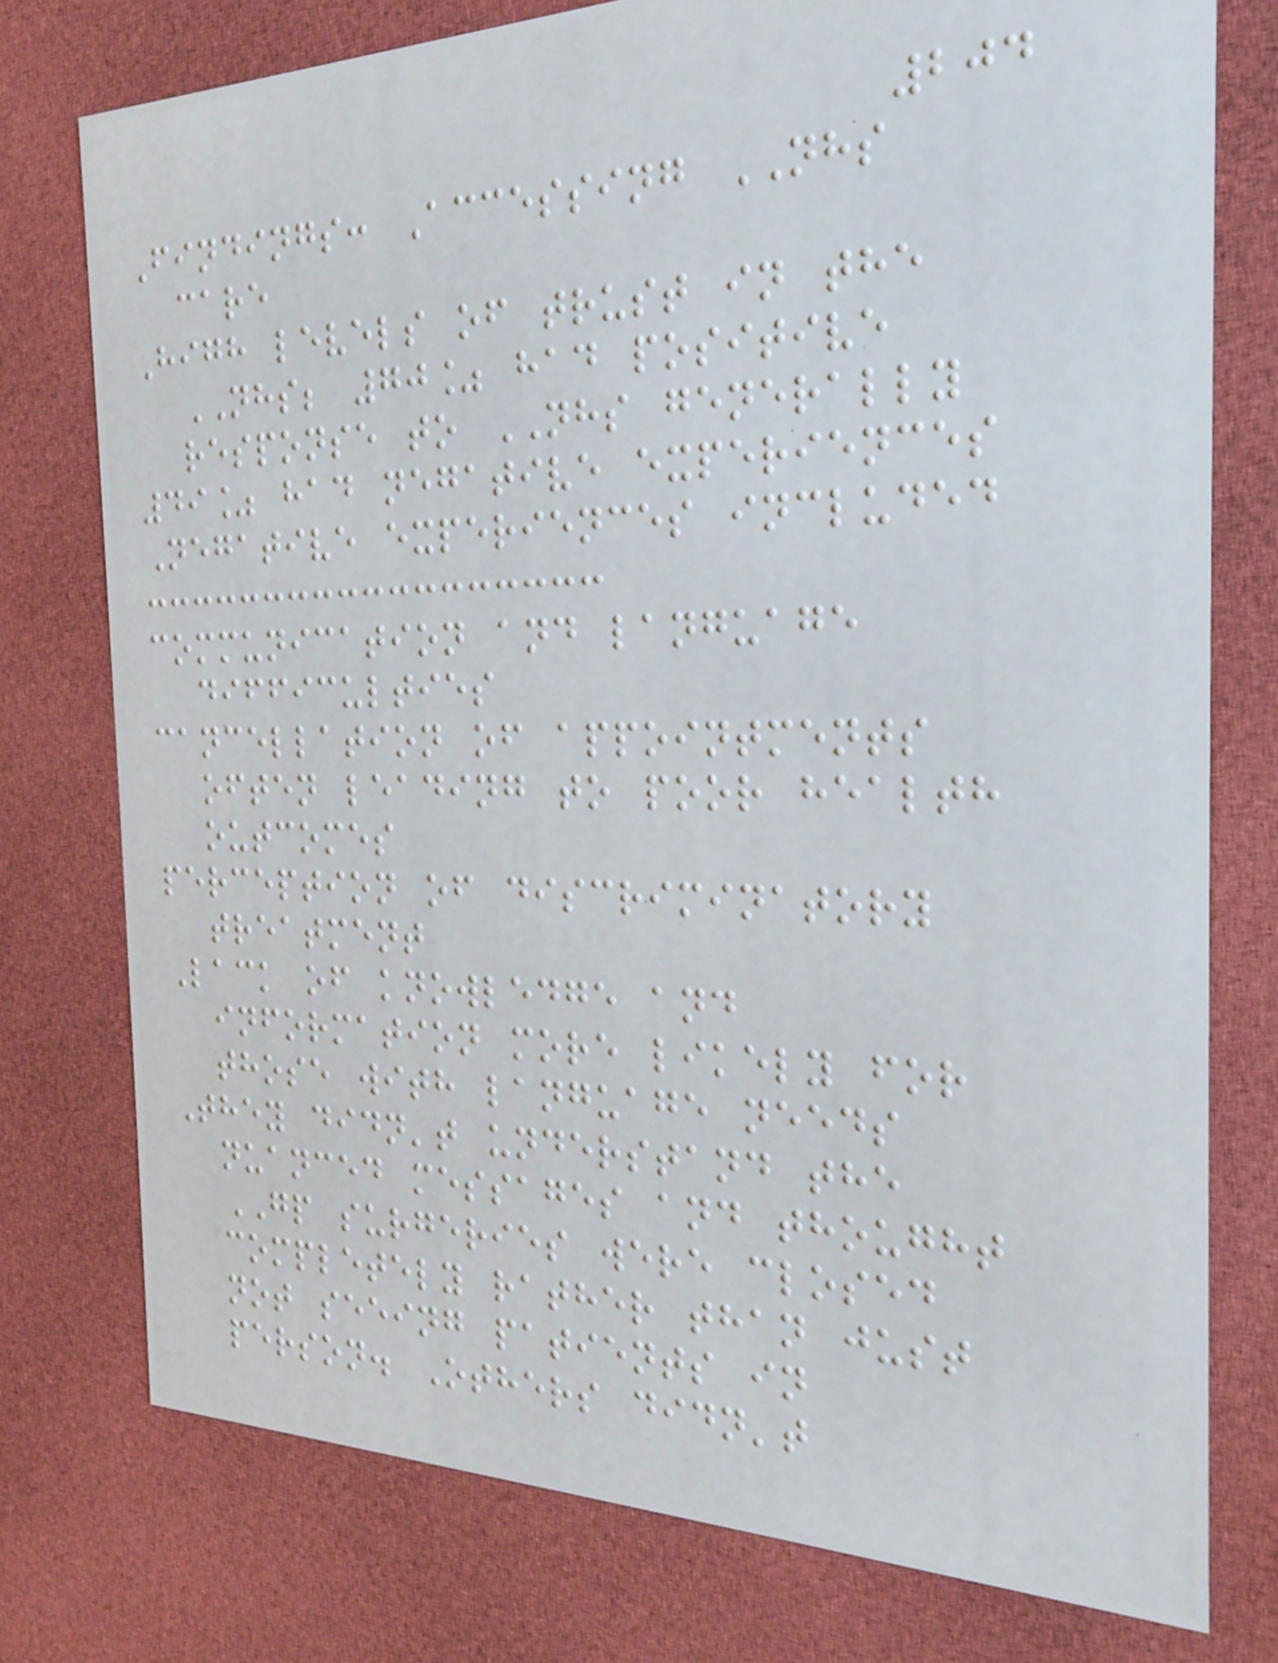204
Findings: Accessing NHS
care
High levels of trust in the
NHS; 70% had positive
response to NHS generally
49% had negative experiences
Negative experiences included
communication and language
difficulties
cancellation of appointments
often leading to poor health
outcomes
perception of discriminatory
treatment
Lack of knowledge and
information more likely for
those with language needs
They didn't understand the
nuanced messages and thought
GP surgeries were closed
completely rather than just
not seeing patients in
person. Others didn't
